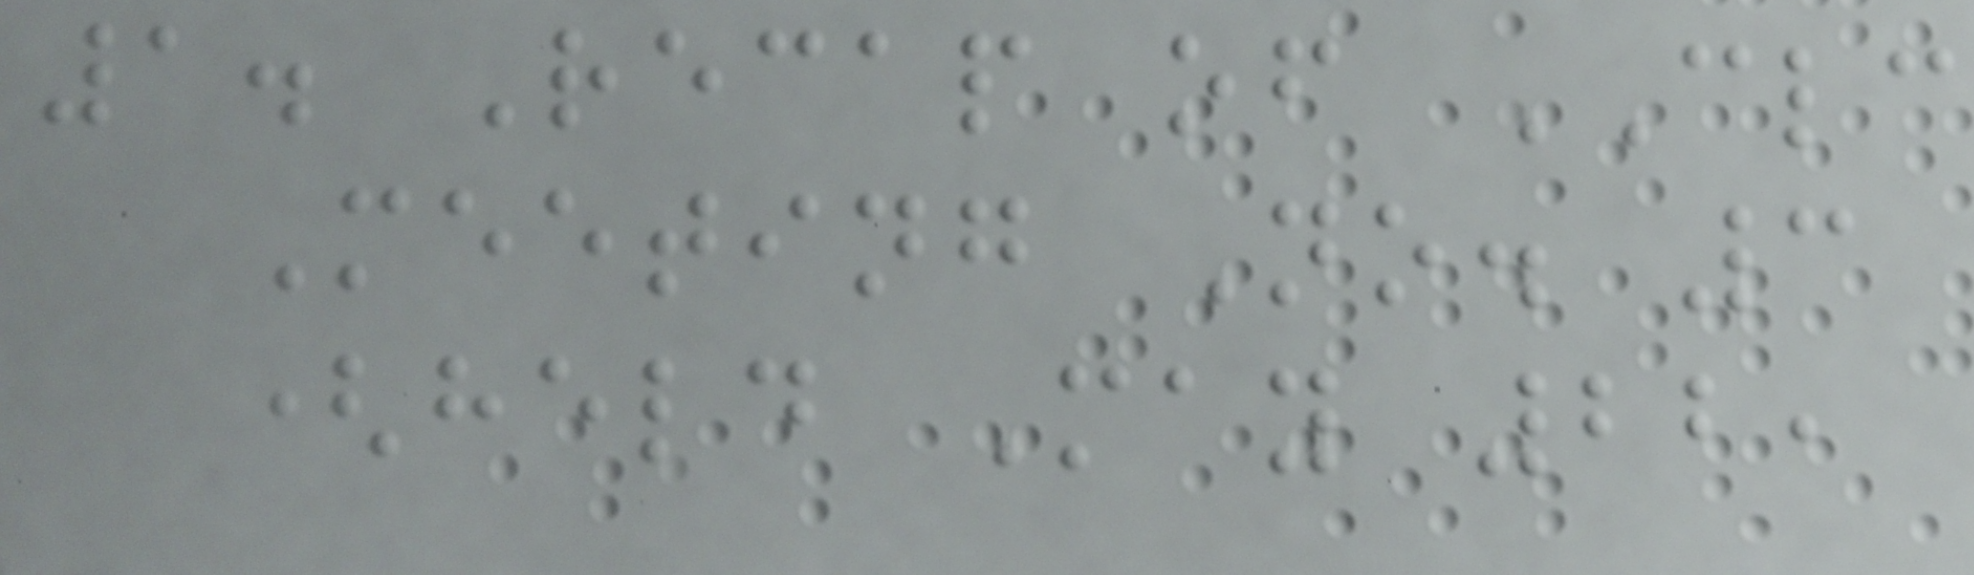1. Recap of CLC
Meeting No. 3
(held May 22,
